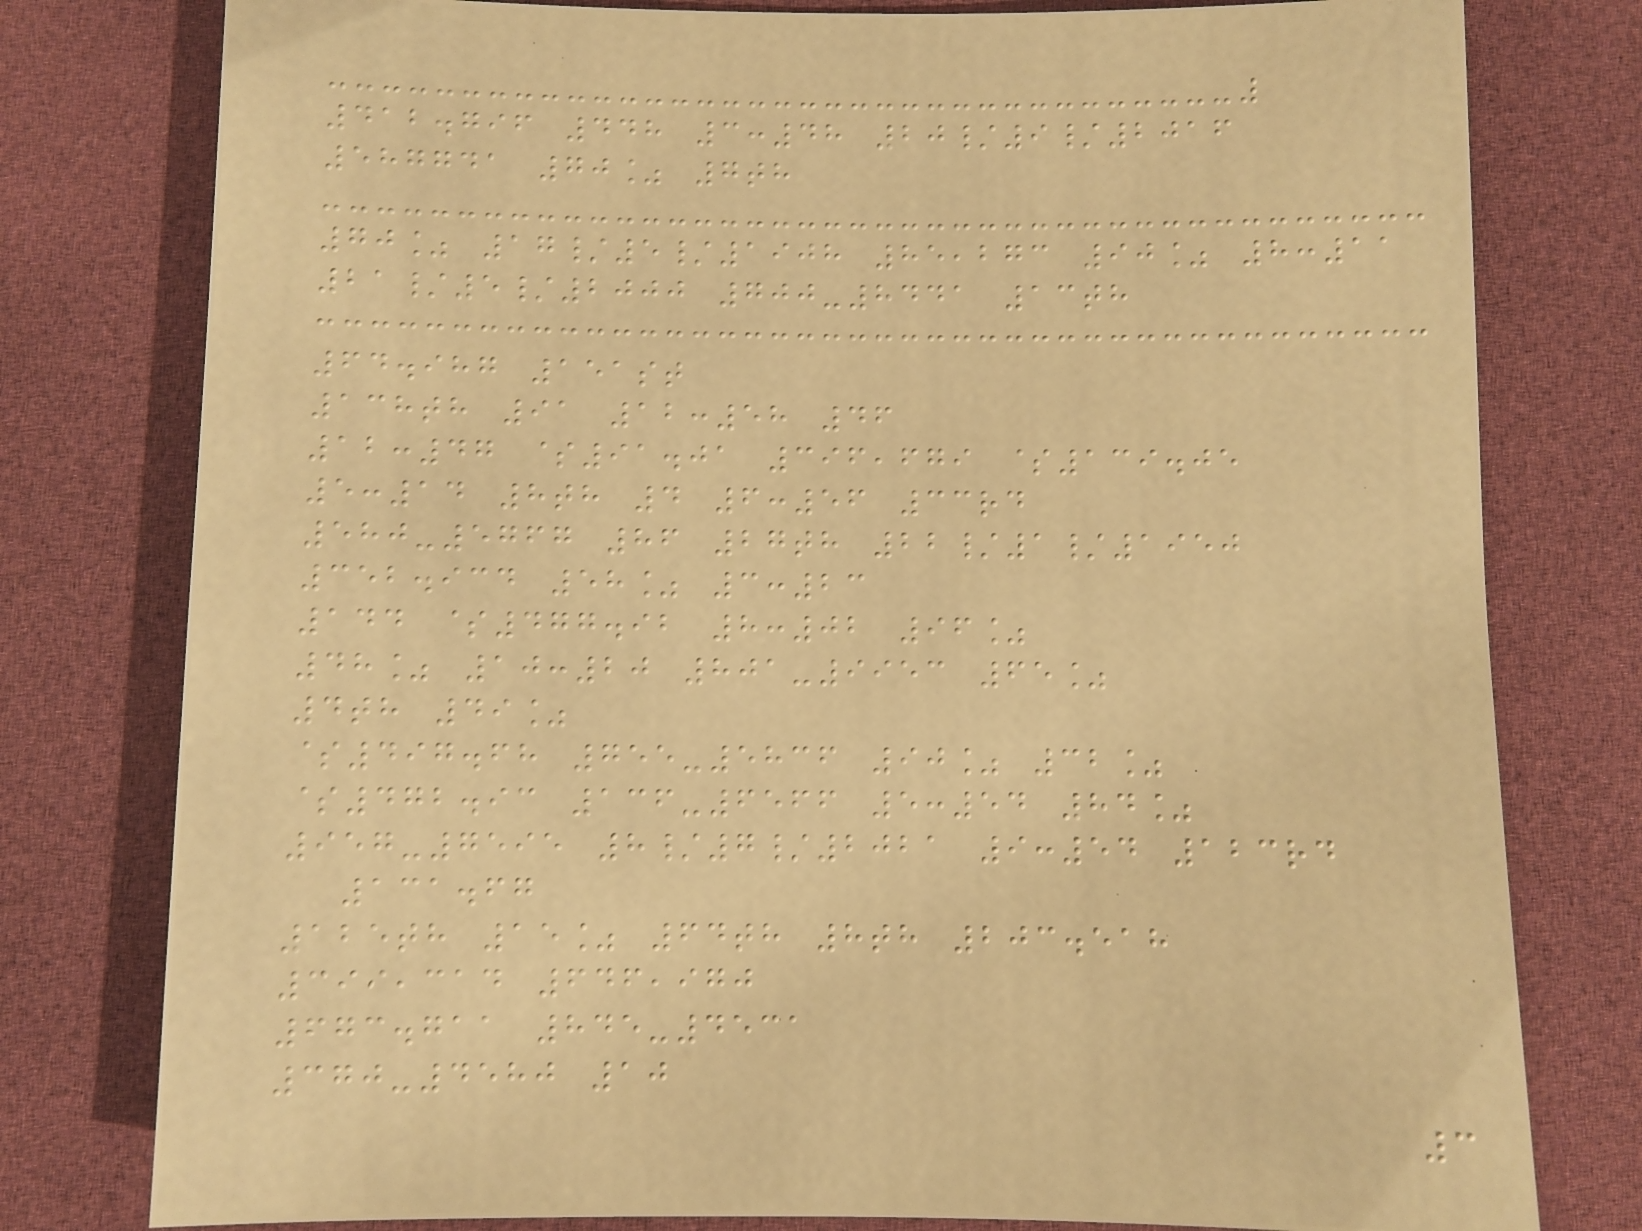412.796 448 3:48 20/9/2016
587741 70% 7th
70% 17/5/1908 85,273 90% 8:11
21/5/2000 700-8441 13th
64.987 151st
138th 91 12:58 46
12:47 $91.01 396,679 $139.05
5:14 8th 4 6:56 33rd
580-5767 86 27th 22/1/1950
352.934 58% 3:23
144 $477.92 8:02 96%
48% 10:20 801-9953 65%
4th 49%
$497.68 755-5836 90% 32%
$472.93 136-6566 5:54 84%
957-7595 8/7/2021 9:54 123rd
131.67
125th 15% 64th 8th 203.518
399,314 646,970
673.711 845-4531
370-4580 10
3
